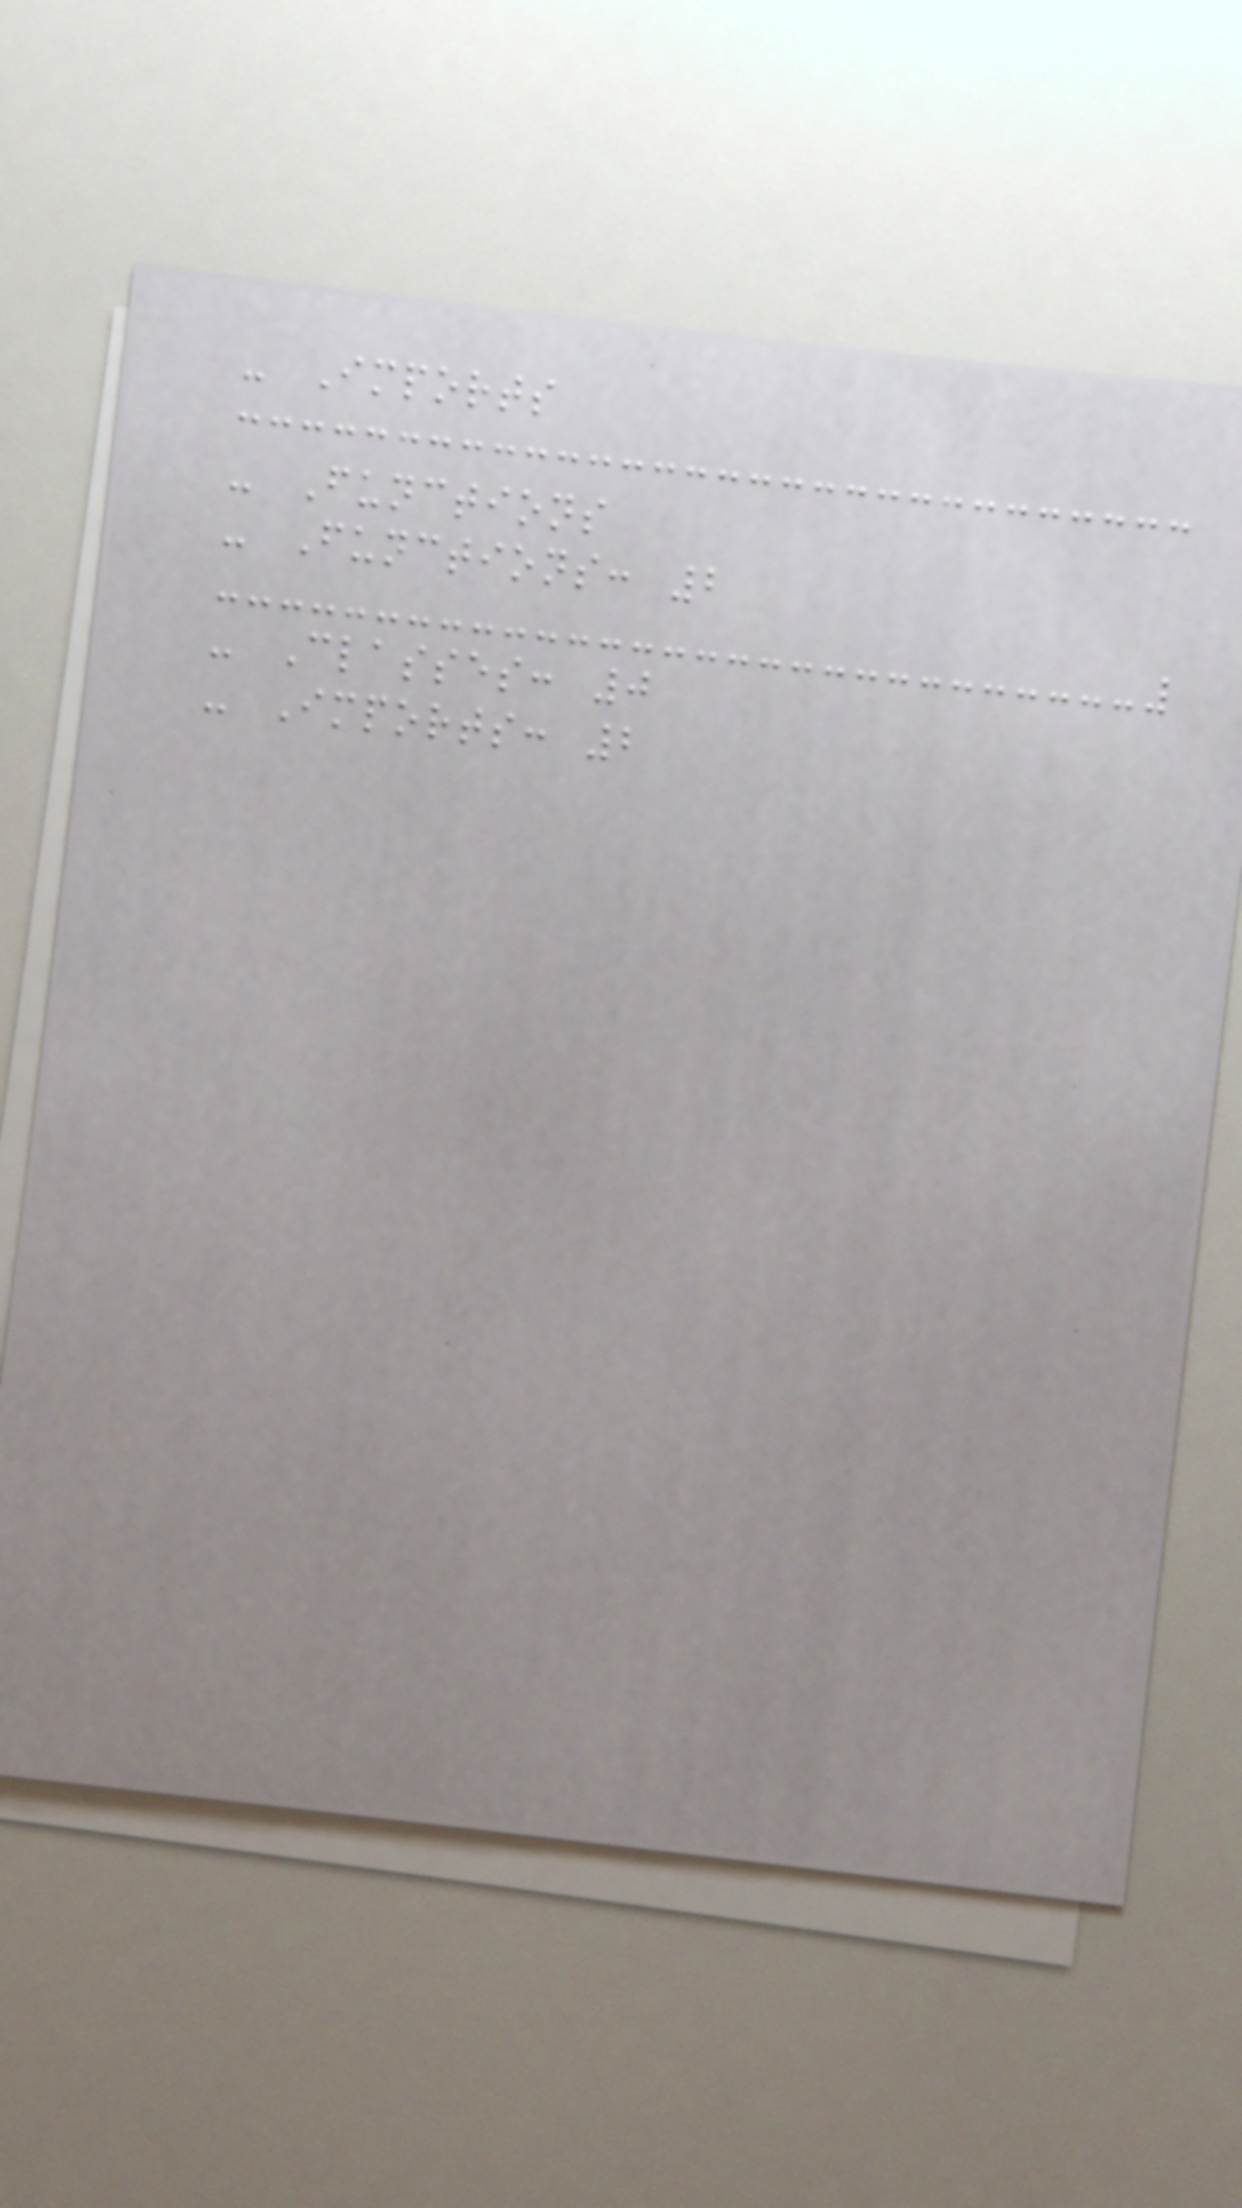- Imports
- Functions
- Functions: 2
- Classes: 0
- Imports: 2
